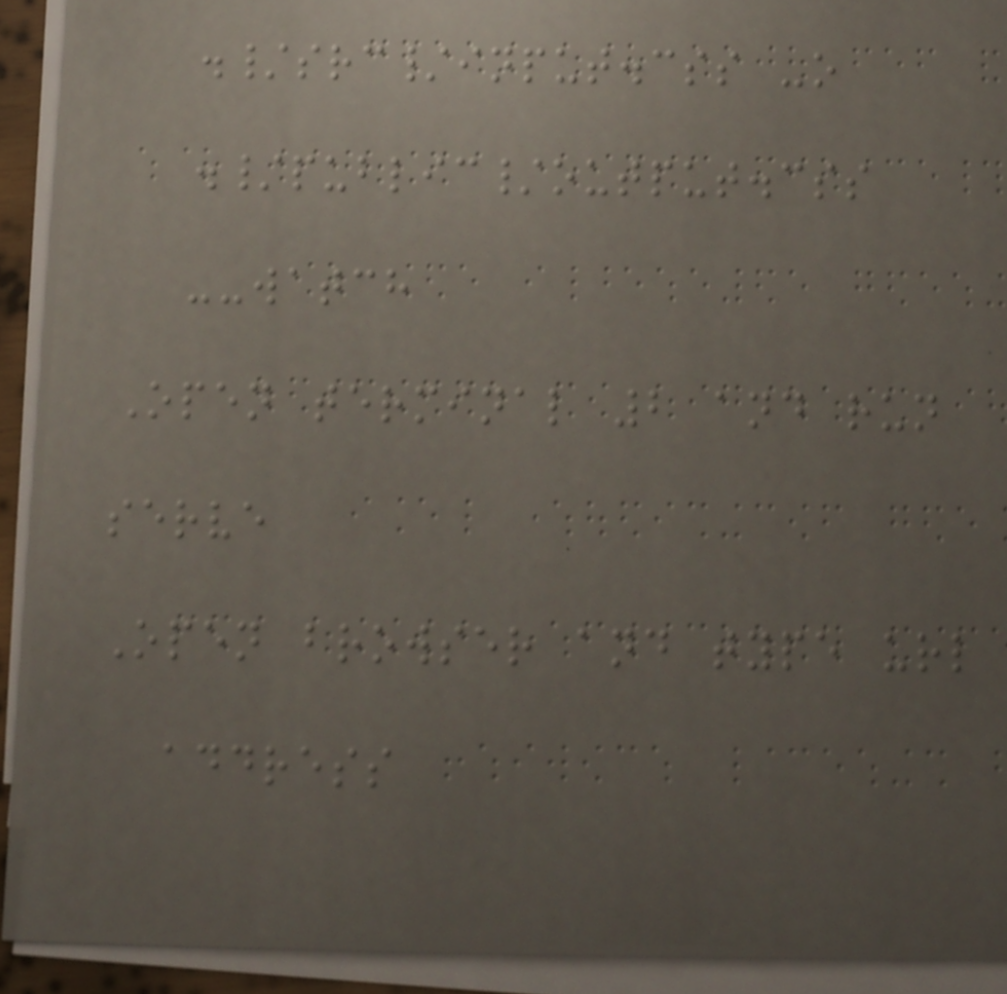./src/input.css -o
./public/output.css
--watch
Open terminal 2 and run
serve
Open browser and type url
address
